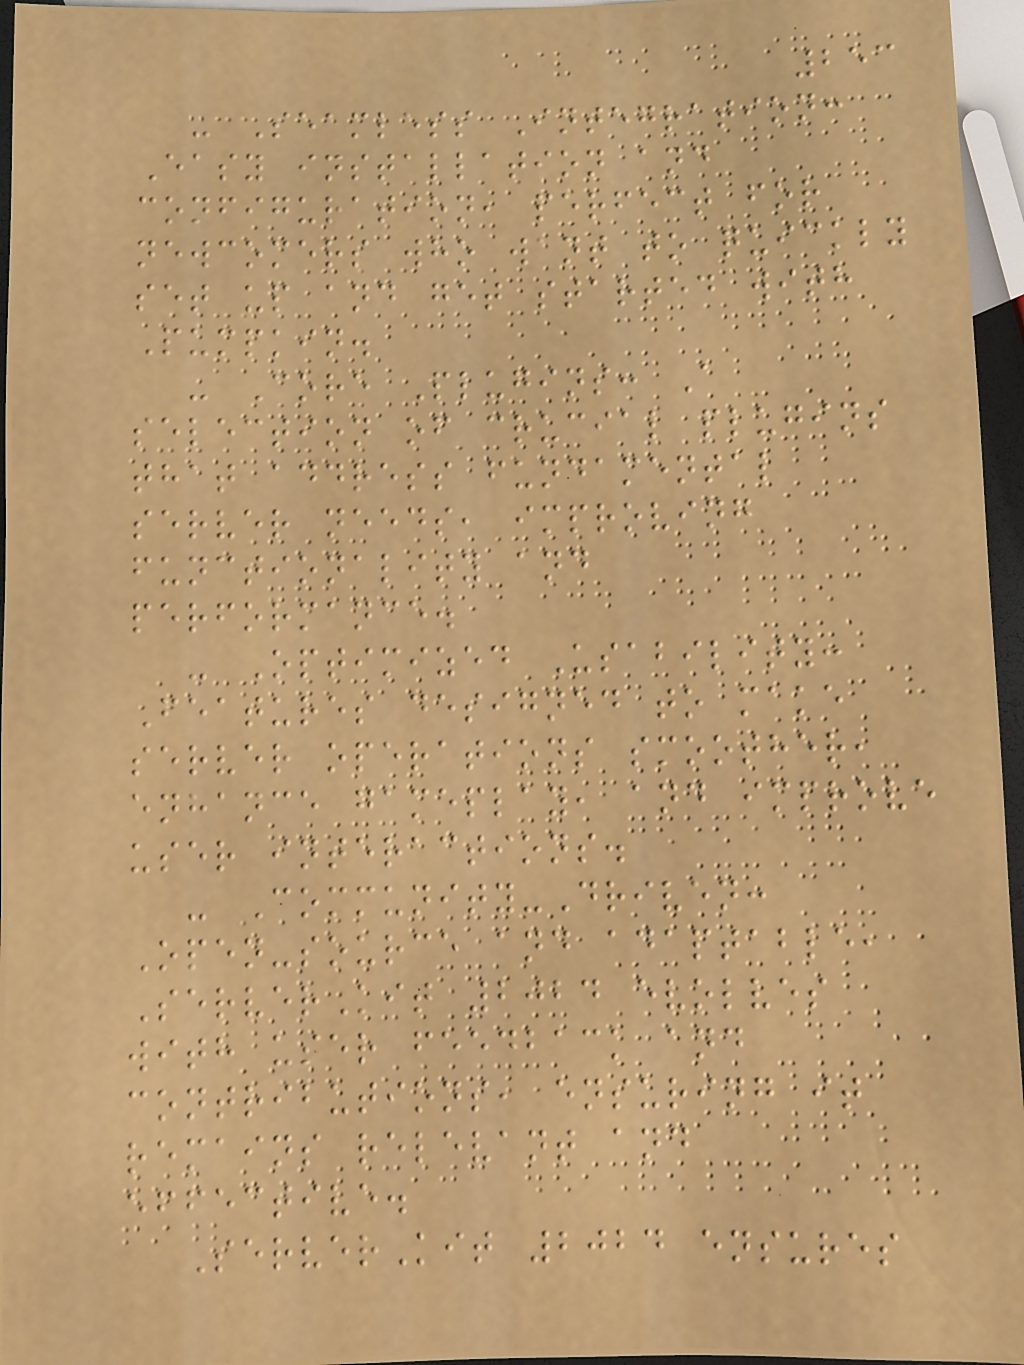253
- Seamless Integration:
Easy installation and
configuration, perfect for
newcomers who want to quickly
set up and get started with
Pumpkin.
- Core Plugins: A
selection of crucial plugins
that address fundamental
server needs, improving
functionality and
performance.
- Optimized Usability:
Features designed to make
server operations smoother,
enhance gameplay, and improve
user interactions.
- Community-Driven:
Open-source and adaptable,
ServerKit 2024 evolves
with user feedback and
contributions, ensuring it
remains relevant and
effective.
ServerKit 2024 ensures
